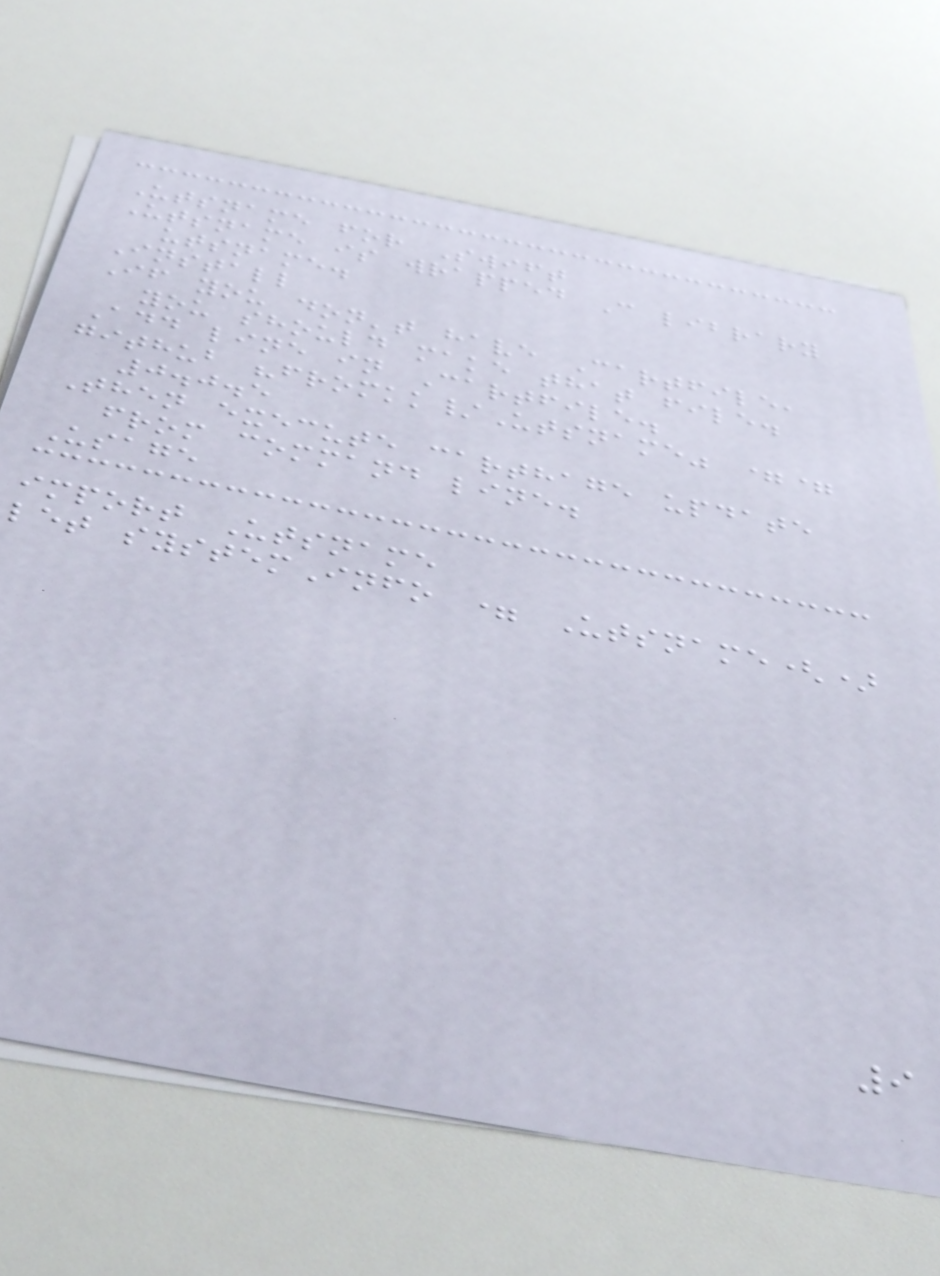Utsname for Swift
Utsname is wrapped C library
utsname.
Install
If you don't have Cartfile,
you should make that file.
Add line in Cartfile.
github "fromkk/Utsname" ==
0.0.5
Then execute carthage update
from command line.
Usage
import Utsname
let systemInfo = Utsname()
9
